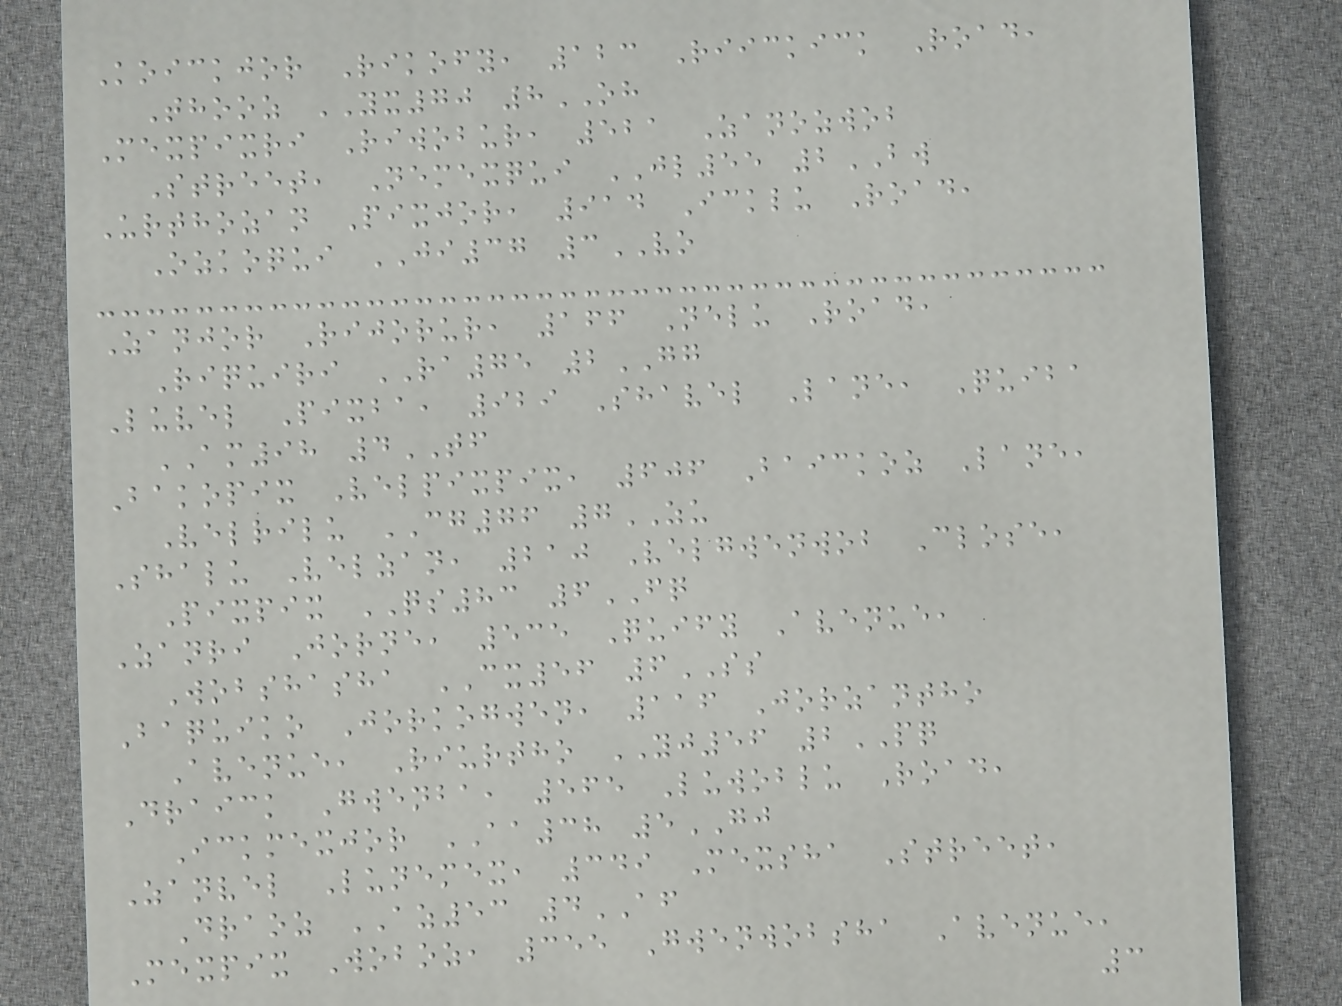Koickjor Rikofy, 123 Riickick Road,
Thooz YX70 8OH
Mexpixri Riwobur, 521 Zanozwob
Street, Nemexqui JL55 2BW
Urthozan Pixjor, 914 Icklu Road,
Ozkoqui JI37 3VO
Zanjor Rijorur, 166 Nelu Road,
Riquiri RA75 2GG
Luvel Pixba, 929 Shavel Lane, Quiba
AM98 4TF
Bakopix Velpixpix, 606 Baickoz Lane,
Velrilu CG76 7ZU
Shalu Velzan, 210 Velgwenwob Close,
Pixpix QS83 6FQ
Zanri Jorne, 535 Quify Avenue,
Wobshasha CX56 6SS
Baquiko Jorkogwen, 116 Jorzantho
Avenue, Riurtho YJ56 2PQ
Draick Gwenba, 565 Luwoblu Road,
Ickmexjor AA38 5GJ
Zanvel Lunemex, 349 Mexsha Street,
Draoz AZ53 4AF
Mexpix Woboz, 355 Gwenwobsha Avenue,
3
